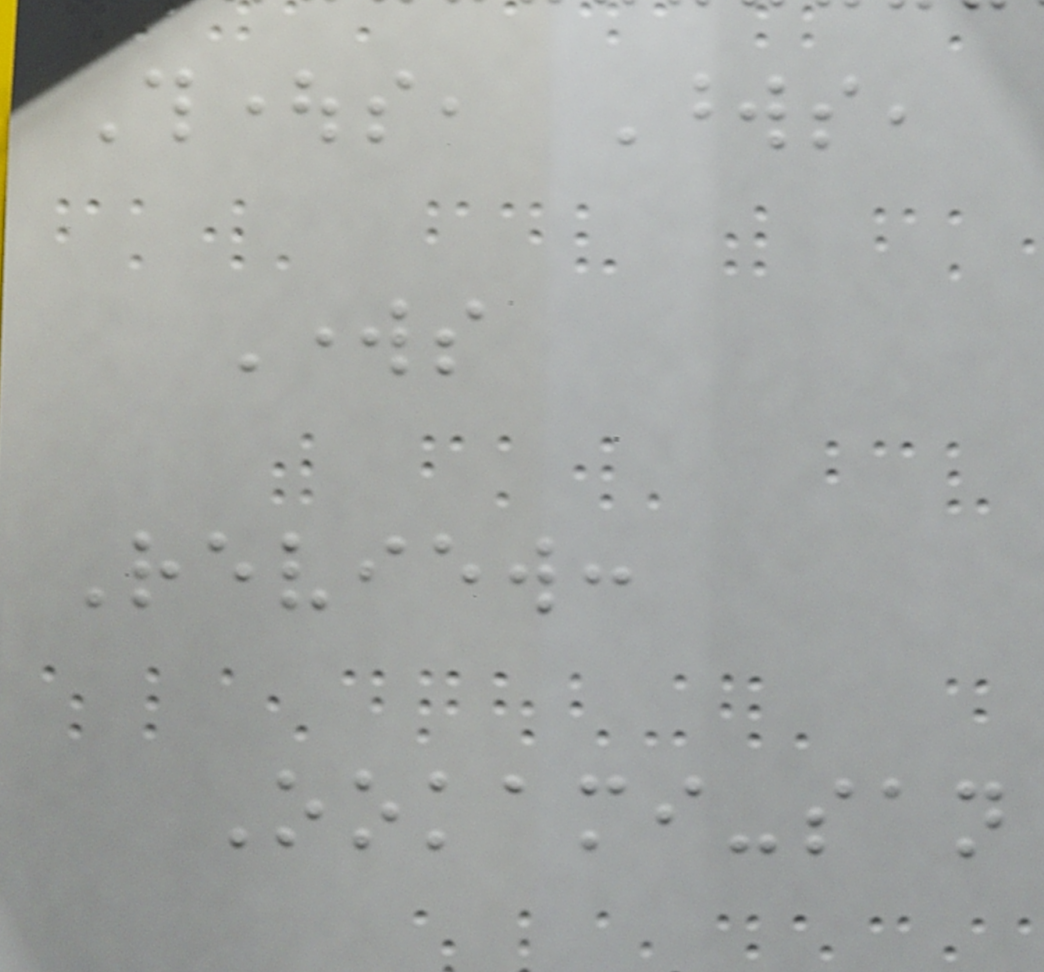Thoughts, Words,
Works
Review:
Ookami-san
